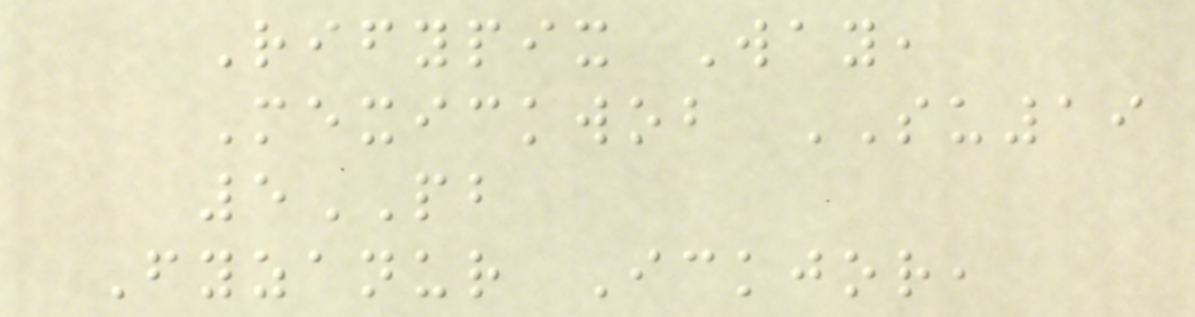Rifypix Way,
Mexickwob SU19
5PB
Fyzanur Ickjor,
